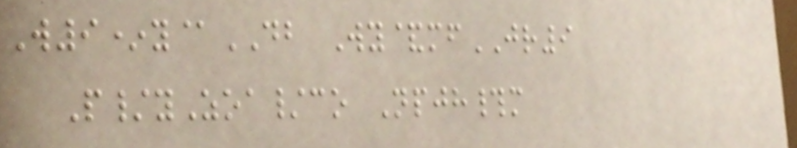W9*y@DB Wy&mfJR9
P/yZoa/co Npjh#m
